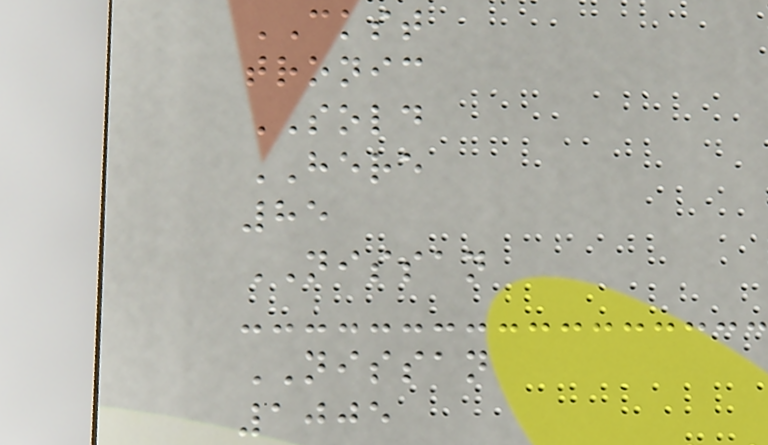CKST
tronic
SOLD
HERE
85
NISSAN
NISSAN
1005
